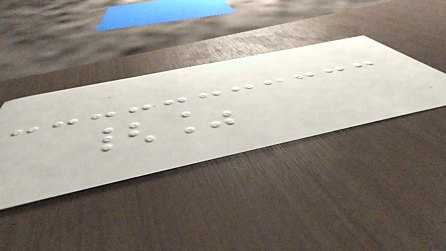{%
